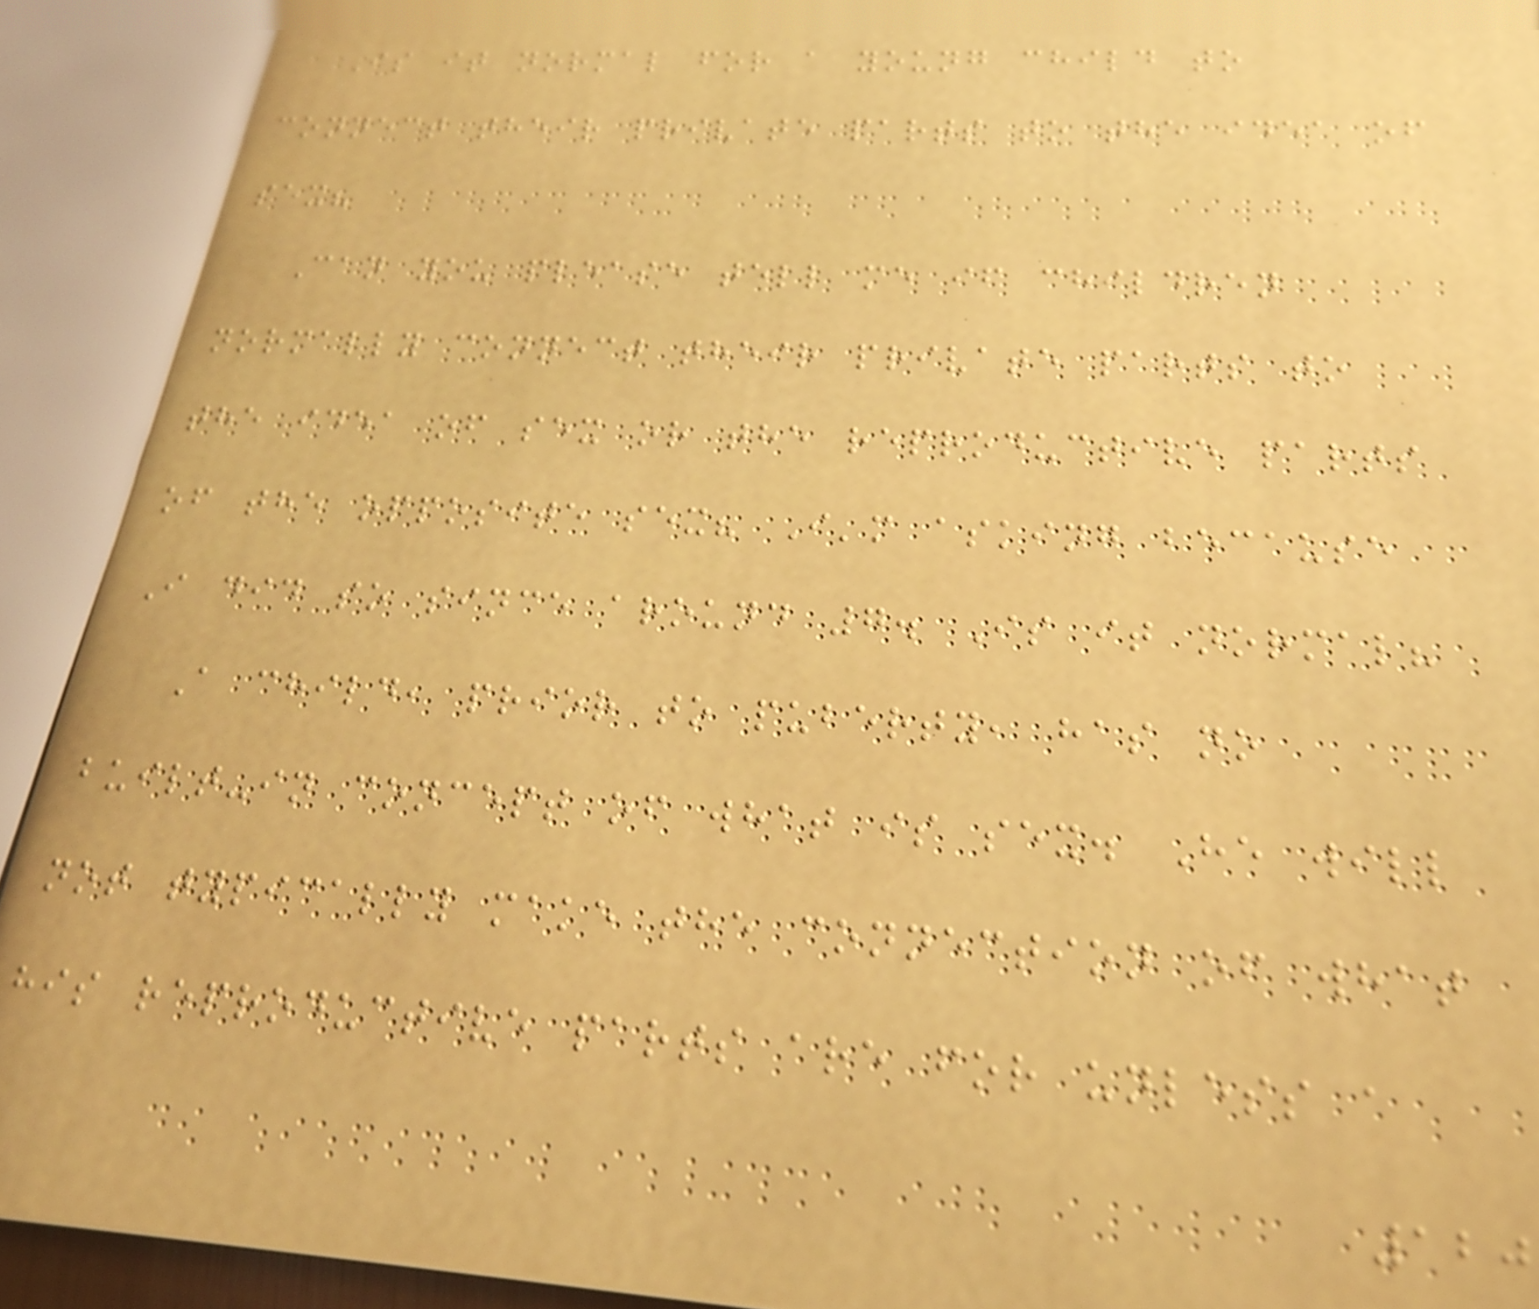Is it normal for a young child to
connect their private parts to the idea of
sex?
Can you please tell me if children
normally connect their private parts to
the idea of sex or the reproductive parts
of the opposite sex? I'm asking because
I did so since around 7. Is it normal?
A child, prior to puberty, has no
built-in concept of what is sex. He will
not typically make the connection of what
his reproductive parts are for unless a
120
